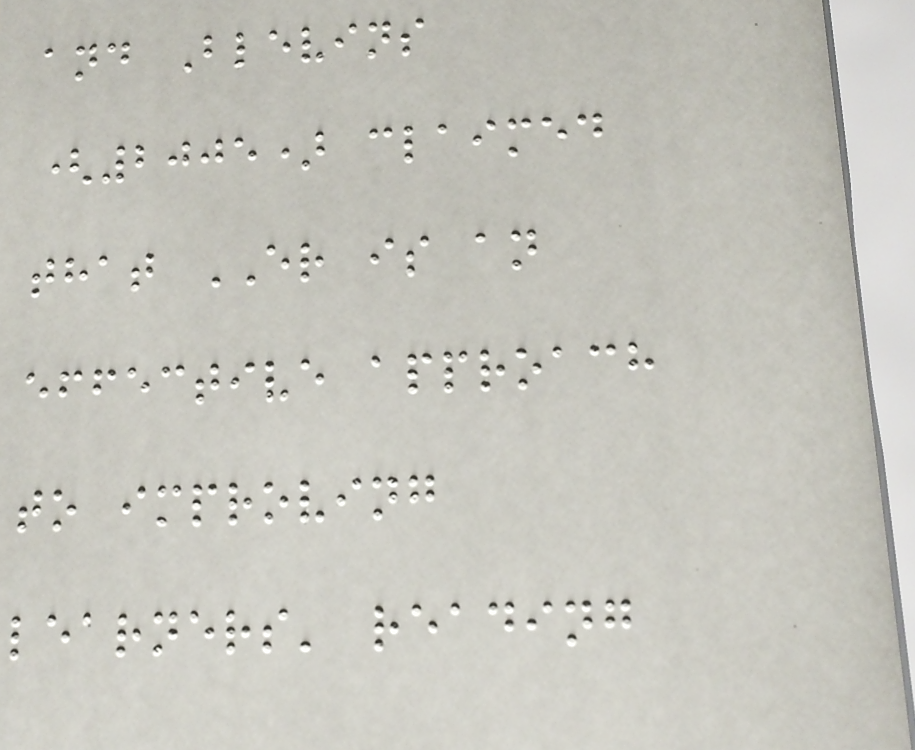and Blevins
(2005) claimed
that ER is an
effective approach
to improving
learners' reading
